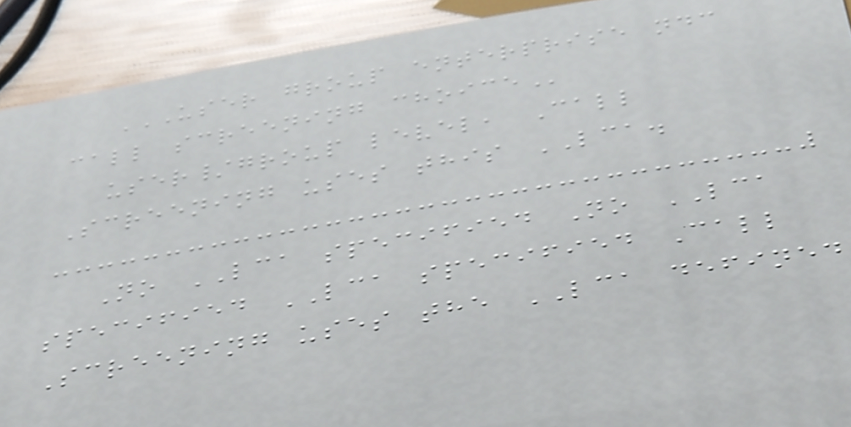USER GROUP ENTERPRISE NDC
CALL SCREENING CHOICE
user/group level, Call
Screening uses this LCA.
No LCA specified No LCA
specified LCA specified Call
Screening uses the LCA defined
